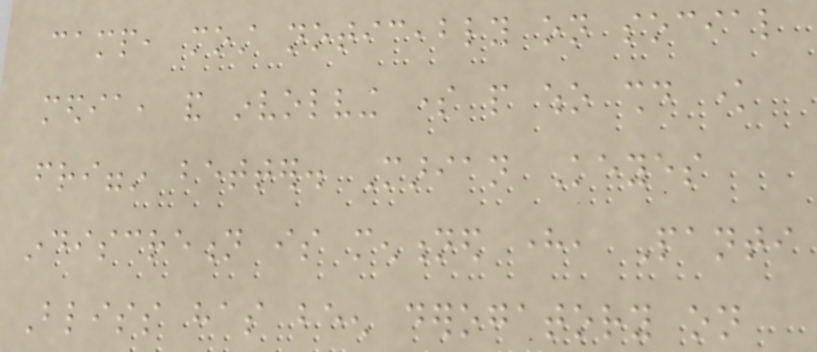camp, most noticeably on social
media, and involving some people who should know
friggin better. Marian Keyes
indiscretion is mentioned here, Panti
Bliss has been derogatory on
